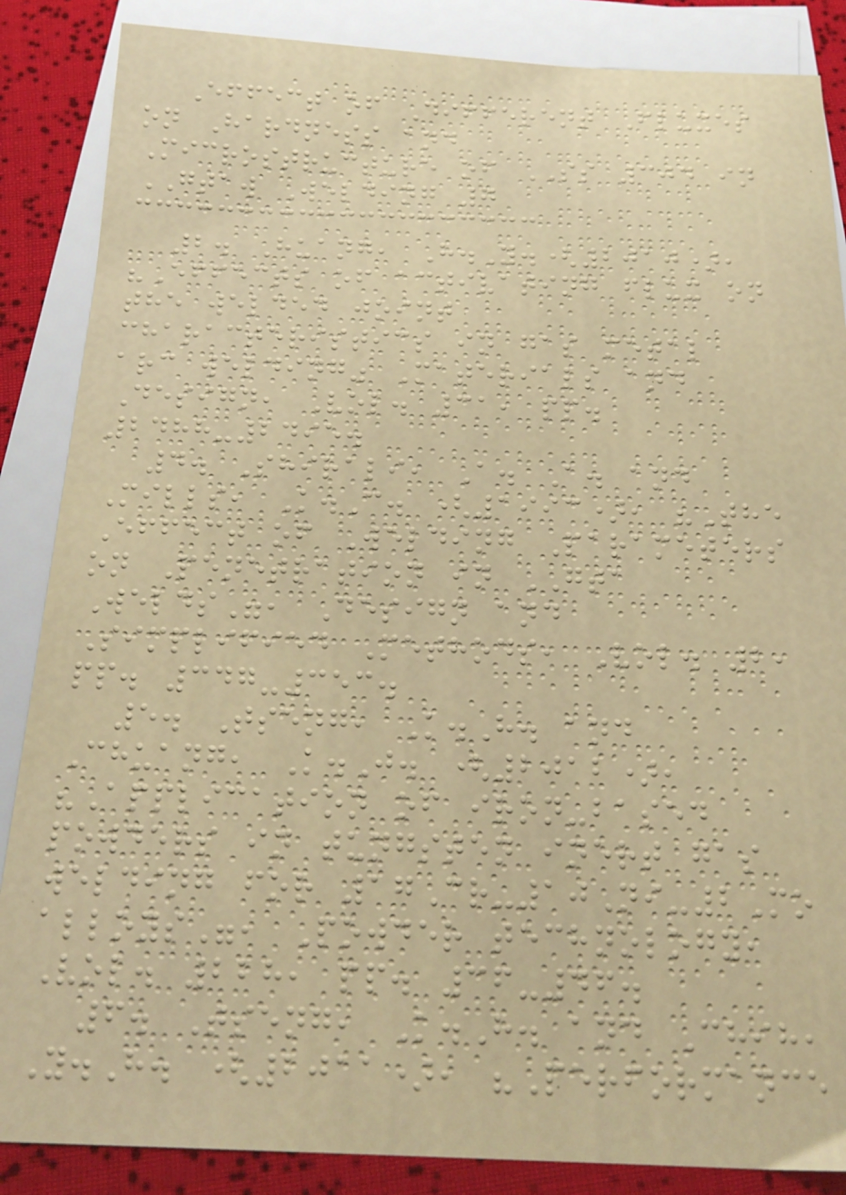Effect of Different Fluxes
on Hardness and
Microstructure of SS 304 in
GTAW Welding 7
2. Huang, H.Y.(2010),
"Effects of activating flux on
the welded joint
characteristics in gas metal
arc welding" Materials and
Design, Vol. 31, pp.
2488-2495.
4. Shirali, A. A. and
Mills, K.C. (1993), "The
Effect of Welding Parameters
on Penetration in GTA
Welds", Design and
Simplified Methods, Vol. 2,
pp. 347-353.
5. Tseng, K.H. and
Chuang, K.J. (2012),
"Application of iron-based
powders in tungsten inert gas
welding for 17Cr-10Ni-2Mo
alloys", Powder technology,
Vol. 228, pp. 36-46.
6. Tseng, K.H. and Chih,
Y.H. (2011), "Performance
